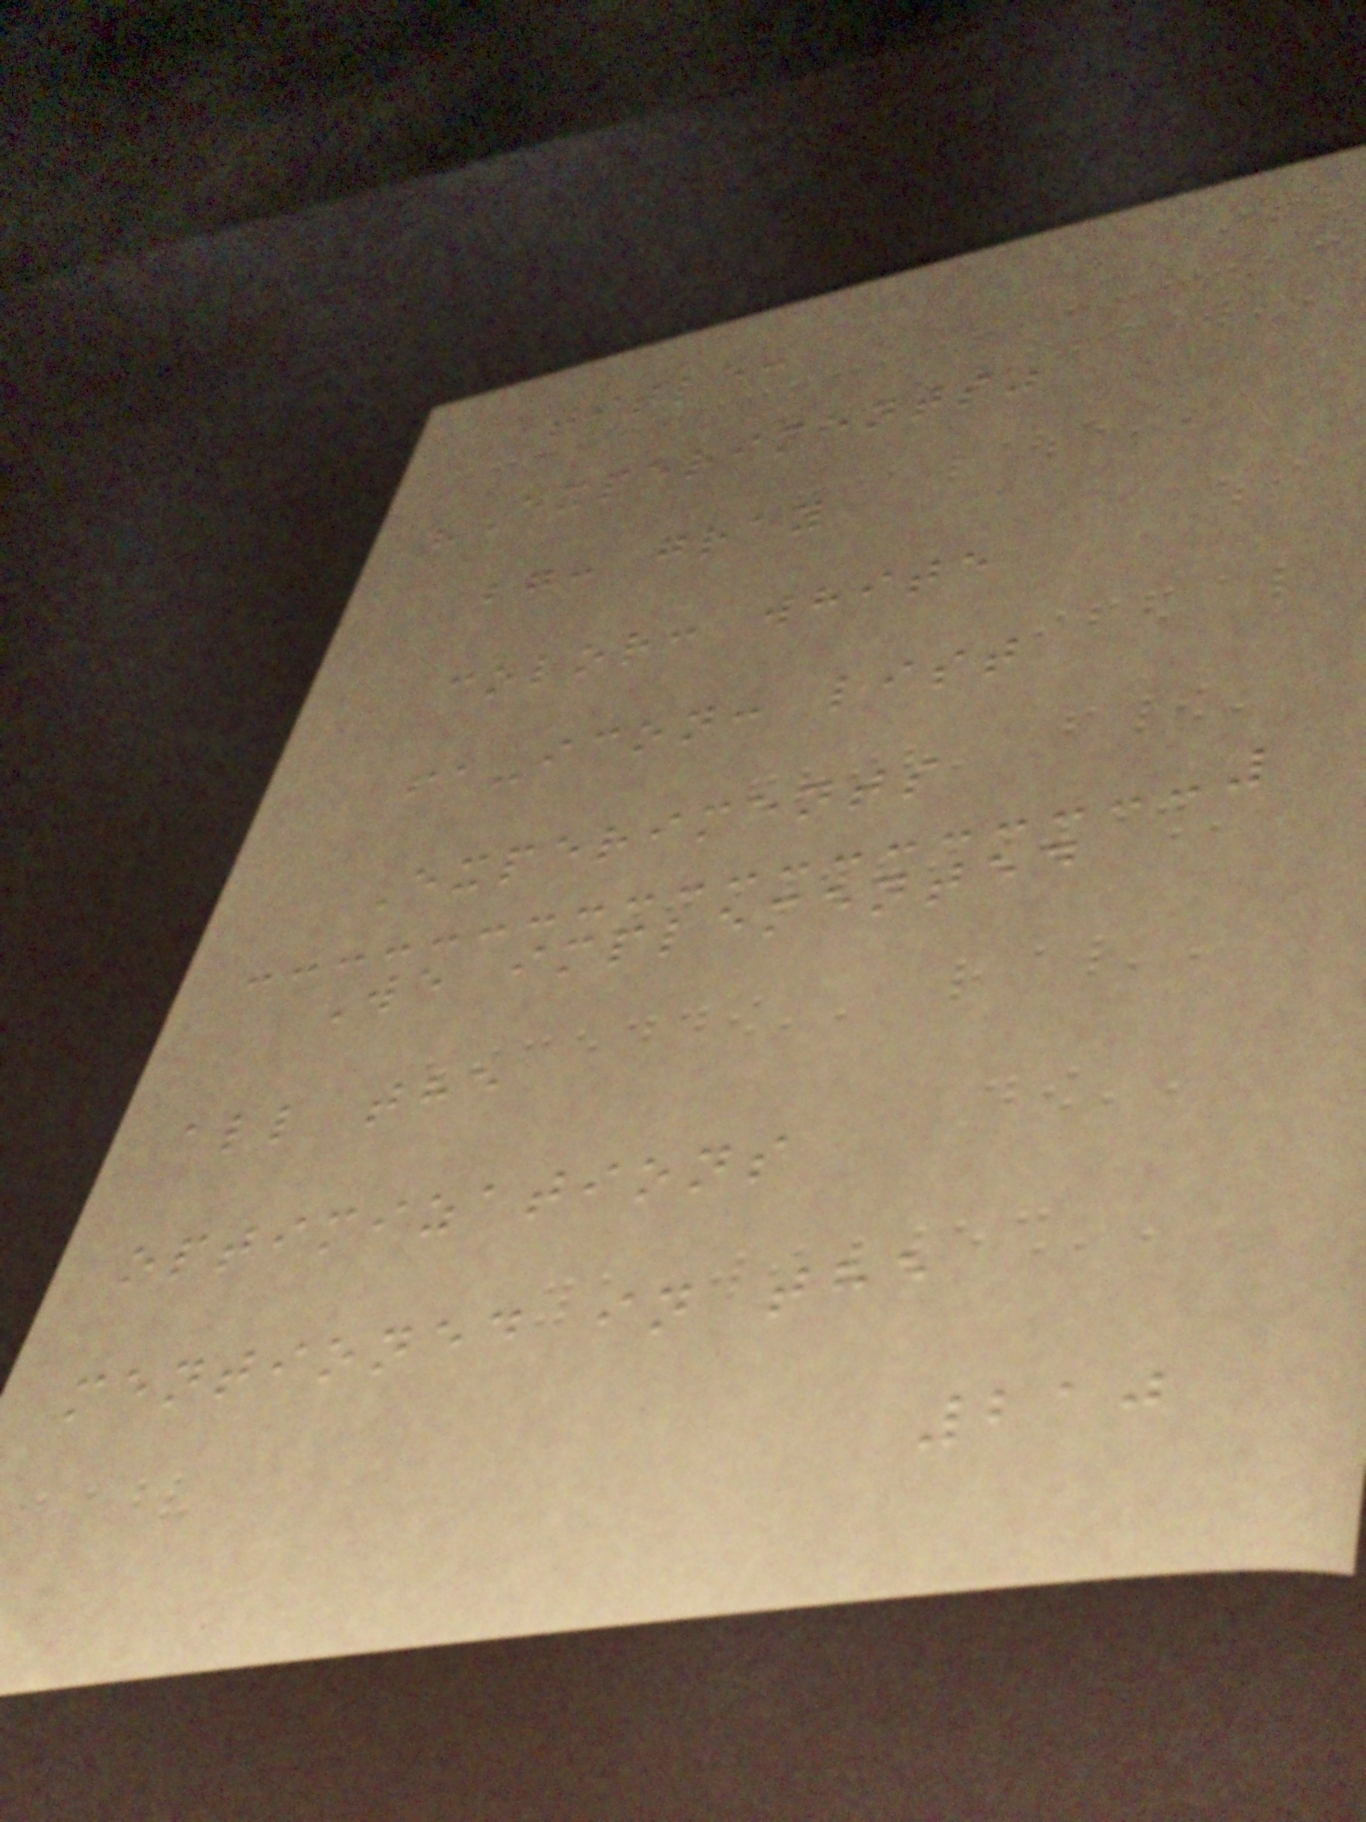title:
"Experiments"
bg: gray
color: white
fa-icon: list
Experiments
We implemented
all the
optimizations
mentioned in the
210
